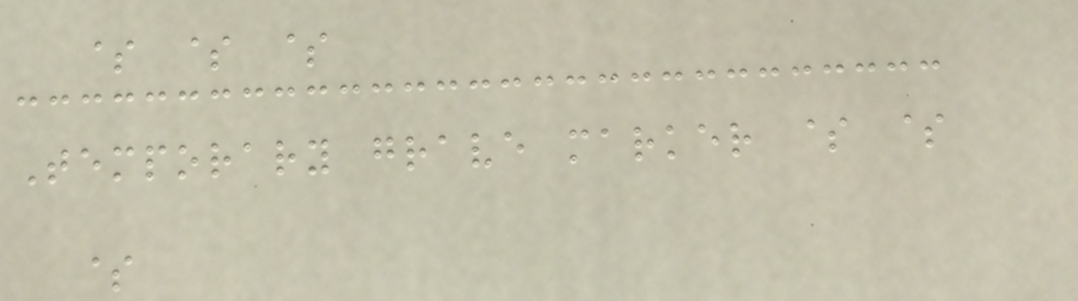$ $ $
Temporary grave marker $ $
$
